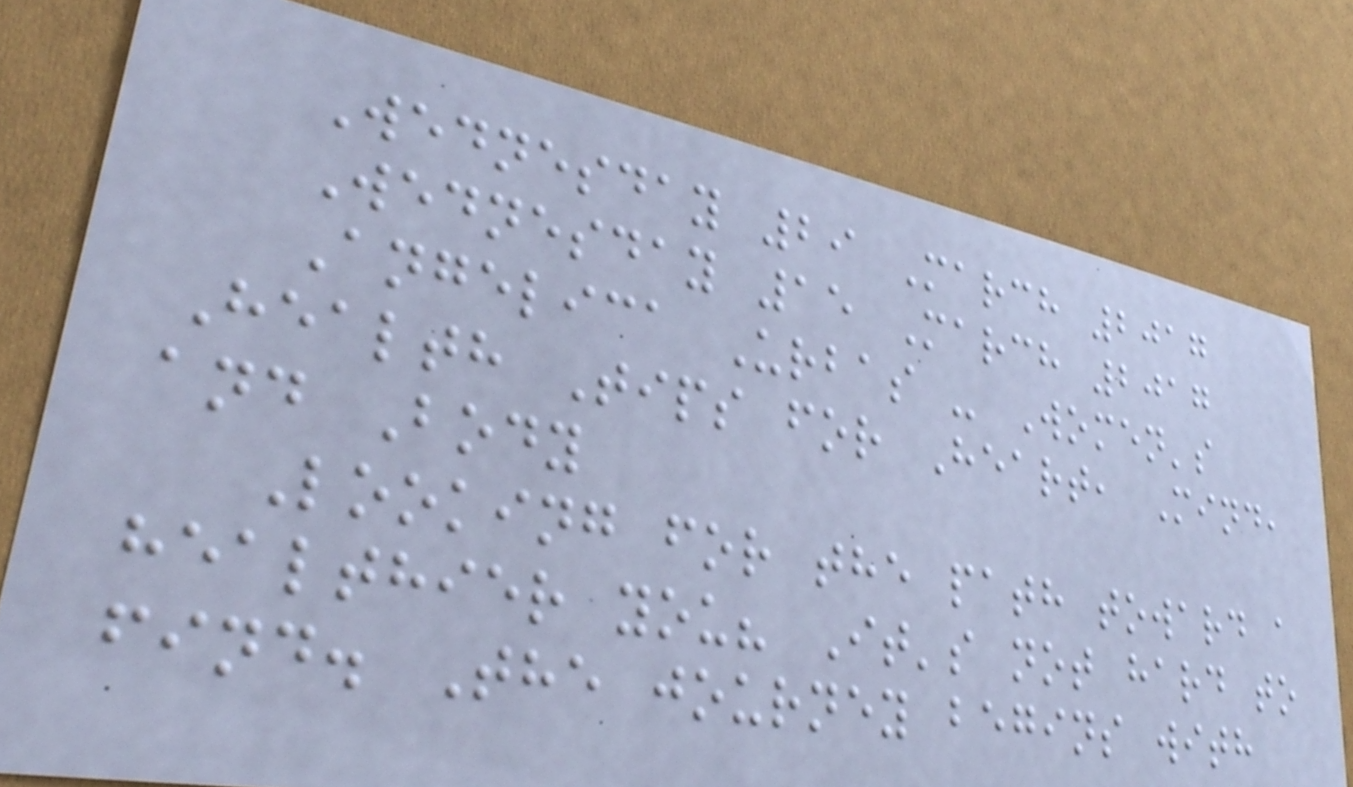Wednesday 29 March 2017
Wednesday 15 March 2017
Angelica Urbas - Women's
Health Tips for Heart, Mind,
and Body
Looking for the path toward a
healthier you? It's not hard to
find. The journey begins with
